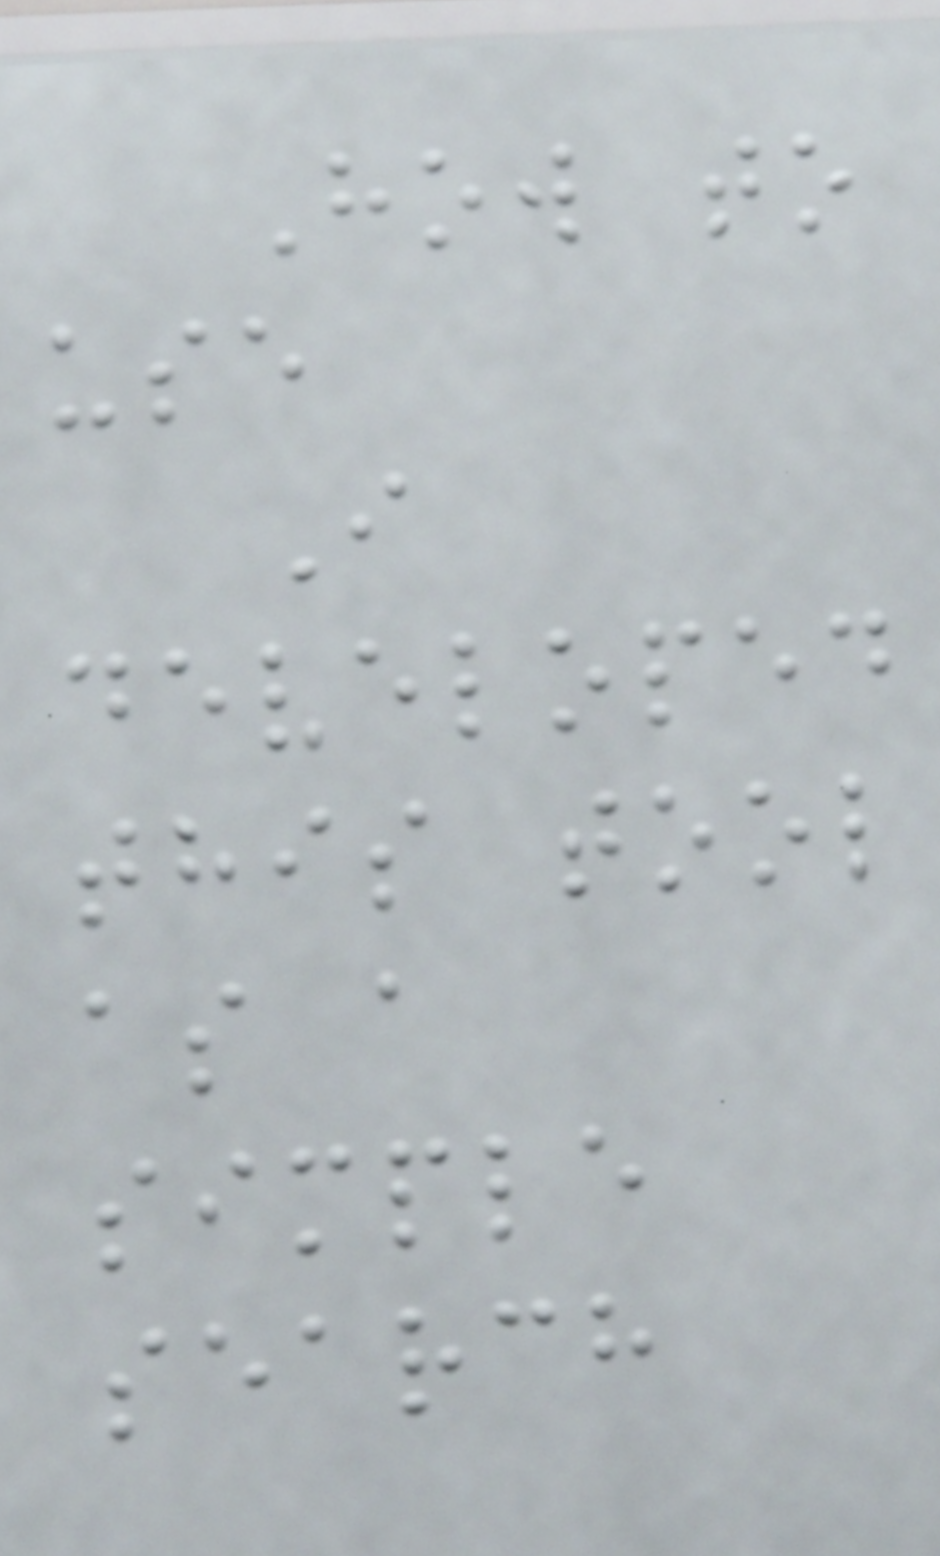How to
use
I
developed
this tool
as a
simple
search
